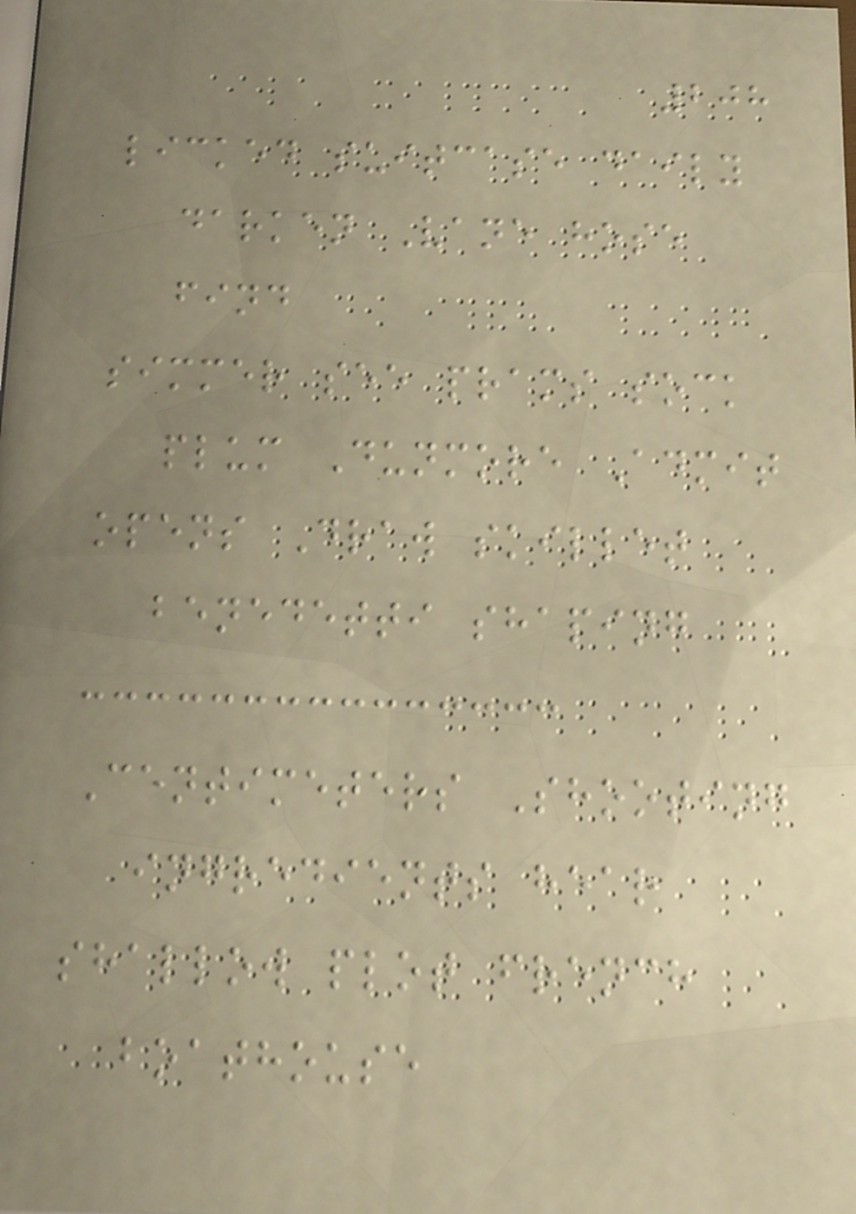208
licked suitcase daily
darken Vane hose
find
simmer see prams sock
plum Dunmore Admit
opens Draw skillet
benedetti shaping
Centimeters Shooting
ingredients hear
shallow plot french
boathouse
